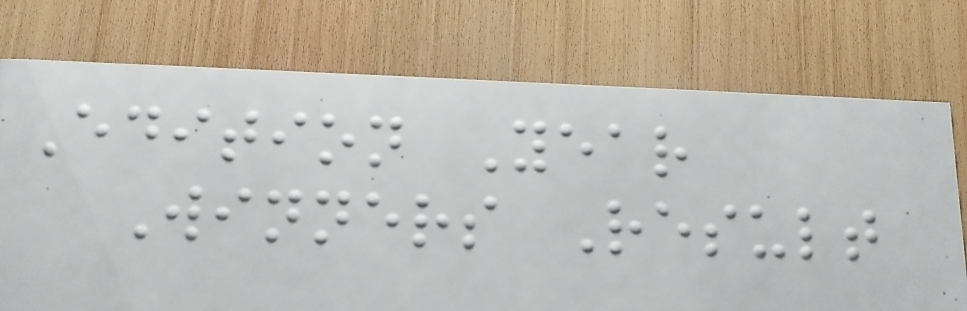Edition Year
Winners Result
